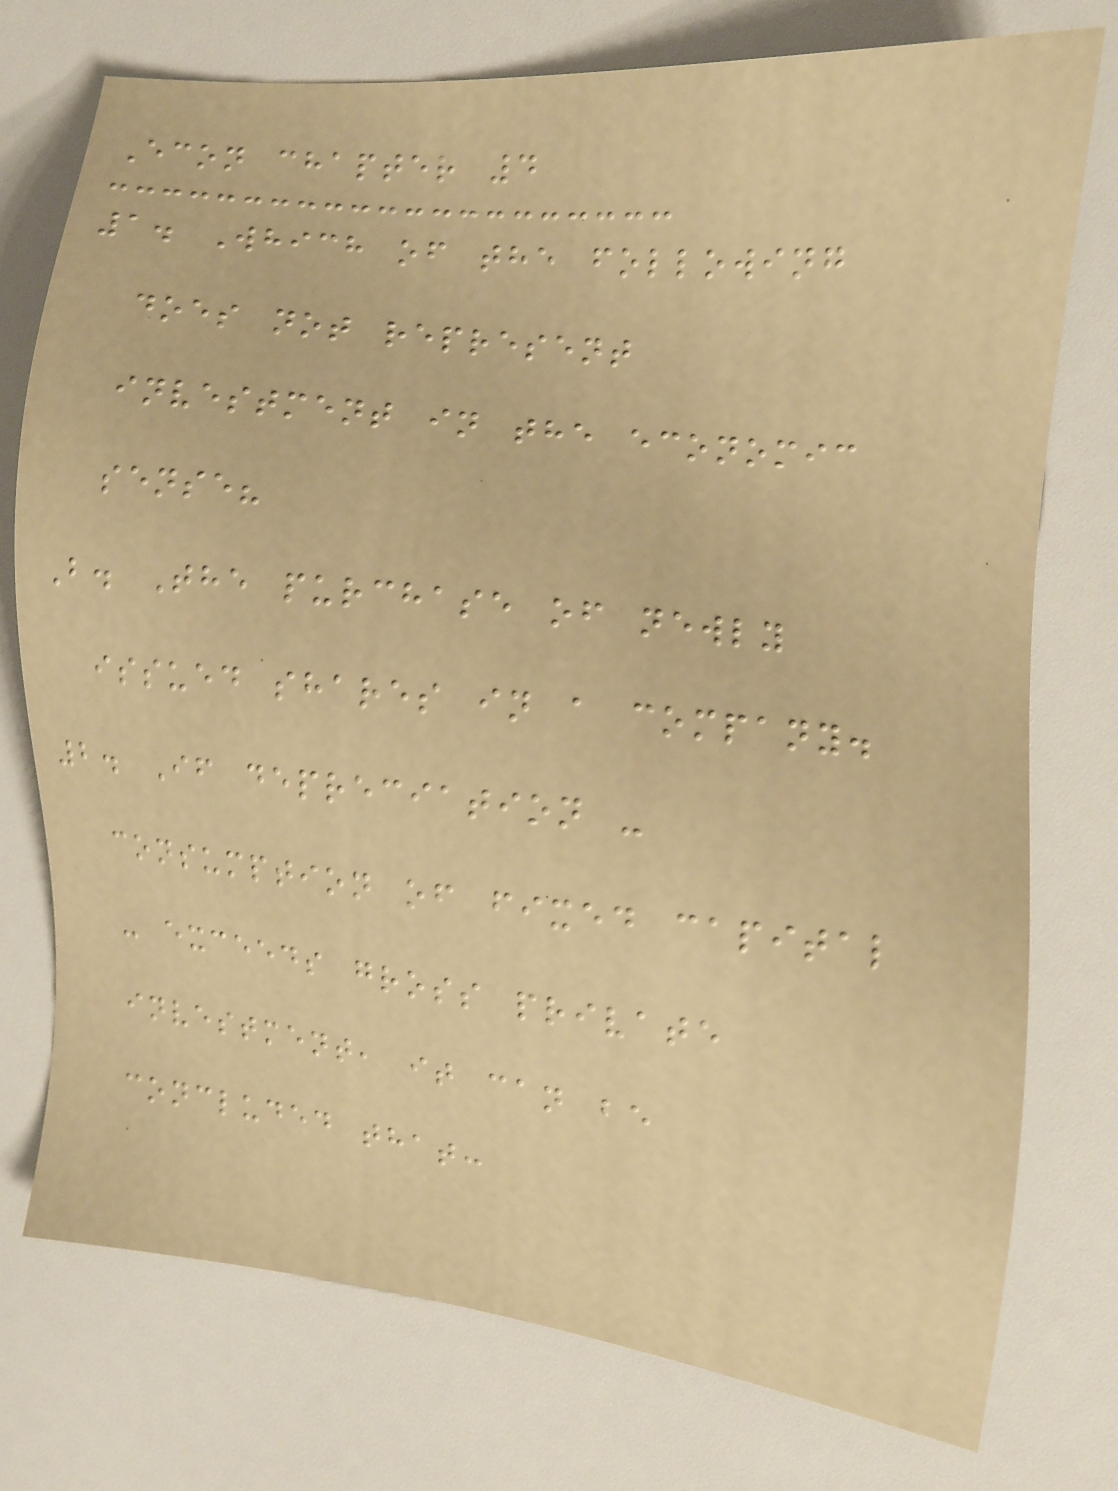Econ chapter 4
1. Which of the following
does not represent
investment in the economic
sense?
B. The purchase of newly
issued shares in a company.
2. If depreciation -
consumption of fixed capital
- exceeds gross private
investment, it can be
concluded that:
